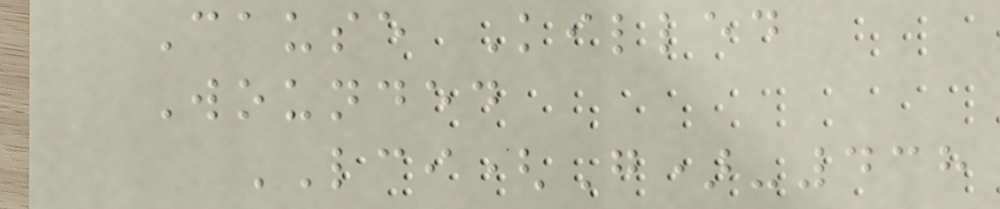Cause Killed
Wounded
LCI(G)-438
